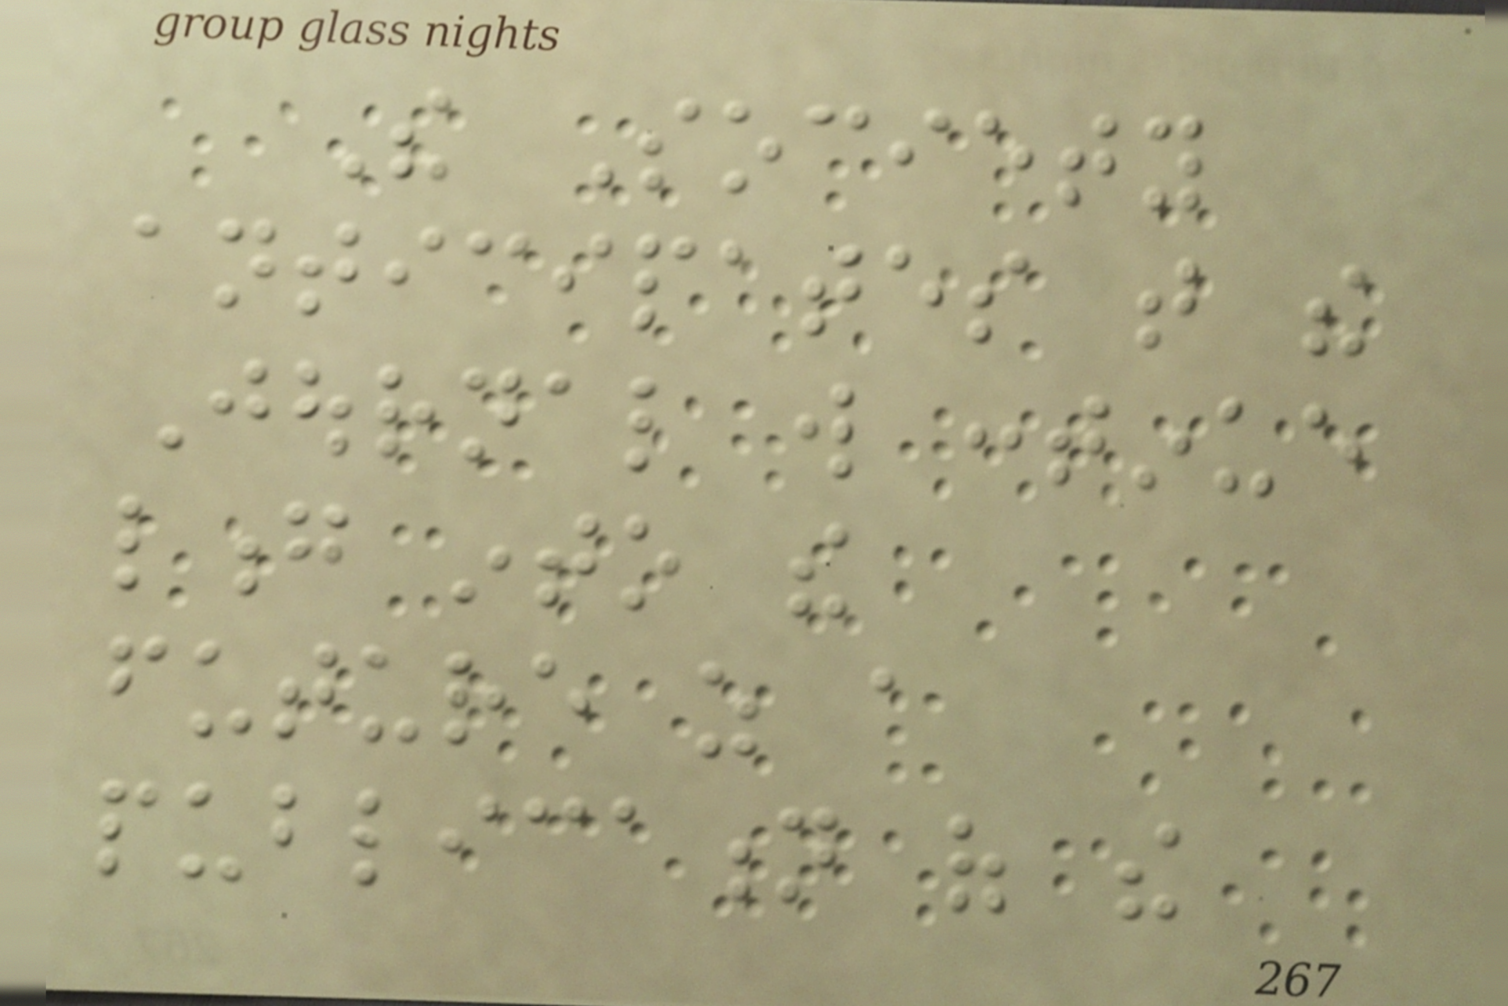The Society
anticipates that the
Journal will continue
long into the
future as a
publication of the
